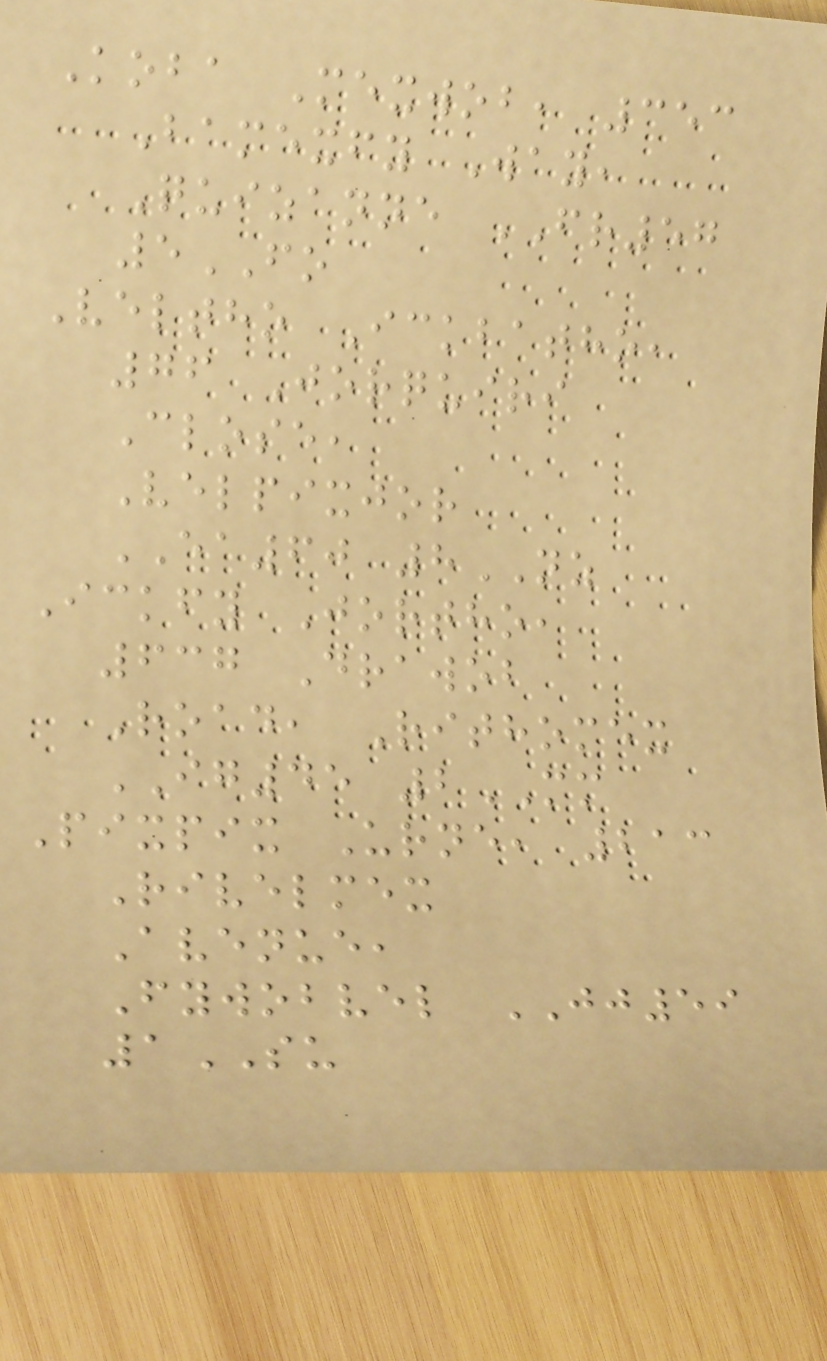Koba Mexwob, 353
Bamexfy Way,
Quizanne FR57
5FO
Veltho Ickbatho,
76 Jorquiri
Close,
Velpixjor
EA60 8NZ
Ickfy Jortho,
637 Drawob
Road, Rithomex
IG45 2MM
Pixpix Urne, 213
Rivelmex
Avenue,
Fywobvel JJ59
1SU
